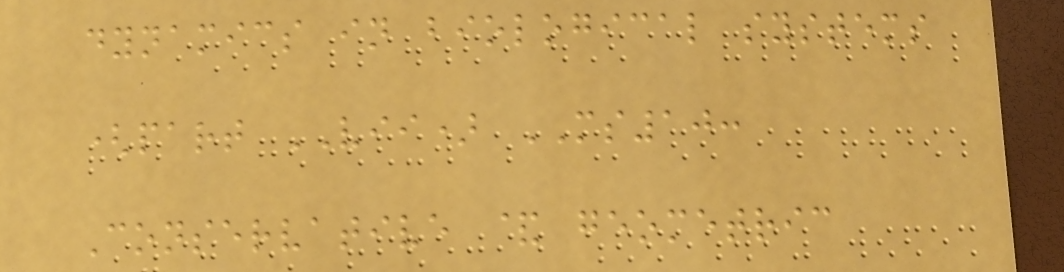dynamics in biological systems
(part VII) MS10:
Conservative & geometric
